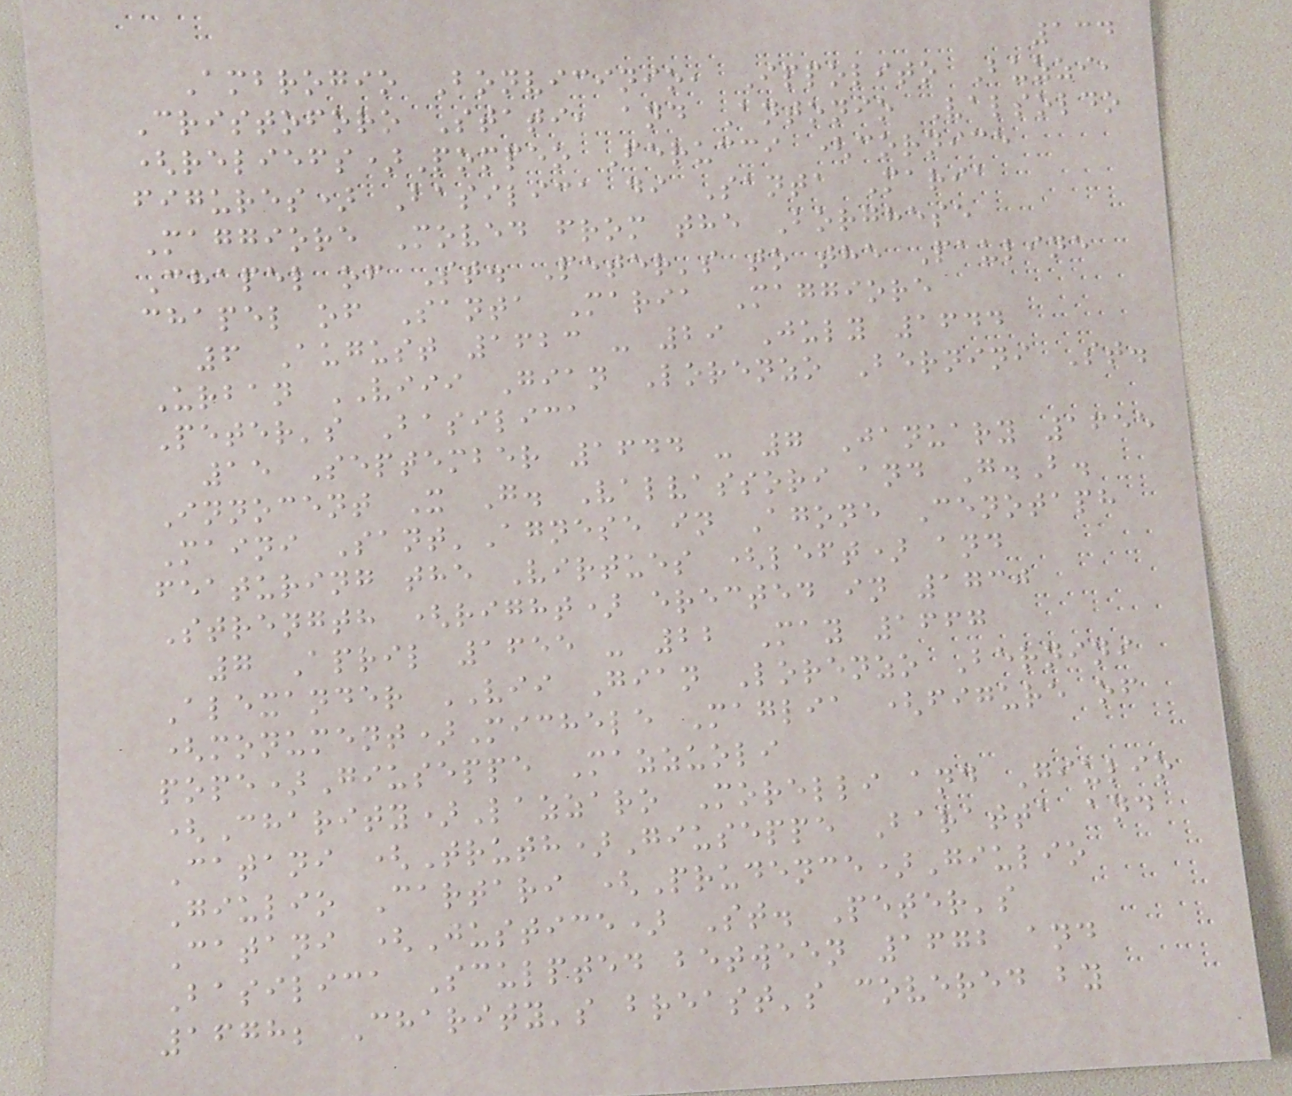134
Ambrogio Bonvicinio, Ippolito Buzzi,
Cristoforo Stati, and Antonio Valsoldo
(reliefs)Pompeo Ferucci (cornice
figures) Basilica di Santa Maria
Maggiore Moved from the Borghese
Chapel of St. Peter's to the Pauline
chapel of Santa Maria Maggiore
6 August 1623 - 29 July 1644
Urban VIII Gian Lorenzo Bernini St.
Peter's Basilica
15 September 1644 - 7 January 1655
Innocent X G. Valvassori and G.B.
Maini Sant'Agnese in Agone Cenotaph
featuring the Virtues (left) and
Strength (right) erected in 1730
7 April 1655 - 22 May 1667
Alexander VII Gian Lorenzo Bernini
(monument)Michele Maglia (figure of
pope)Giuseppe Mazzuoli
(Charity)Lazzaro Morelli and Giulio
Catani (Truth)Giuseppe Baratta and
Giulio Cartari (Prudence)Giulio
Catani (Justice) St. Peter's
Basilica Sculpted between 1672 and
1678; Charity's breast's covered by
